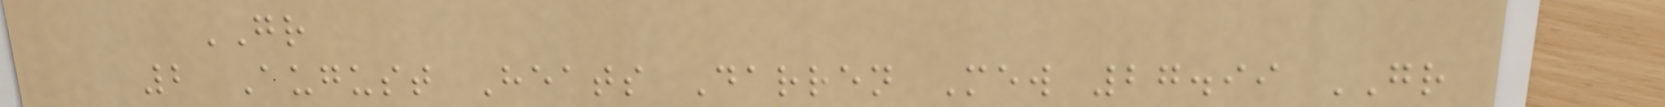GR
2 August Heats Darren Mew 27.99 GR
